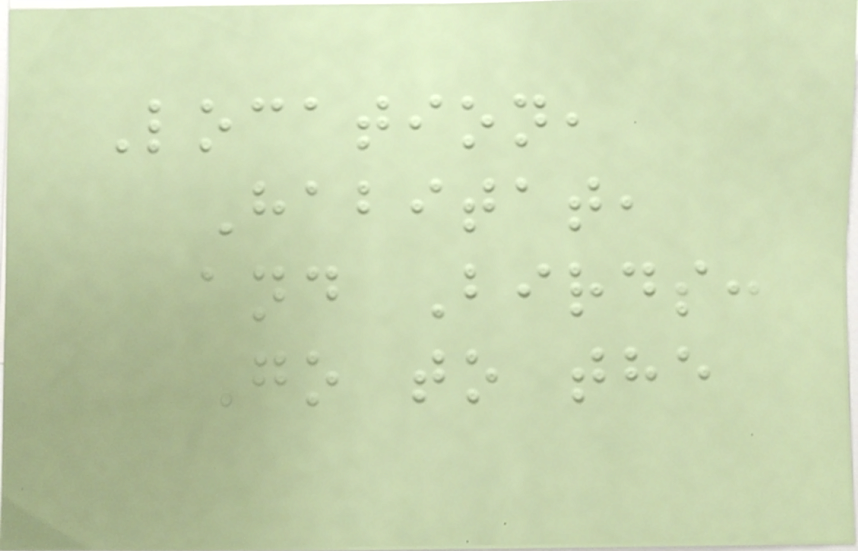Location,
Habitat,
and Birds:
Go to the
